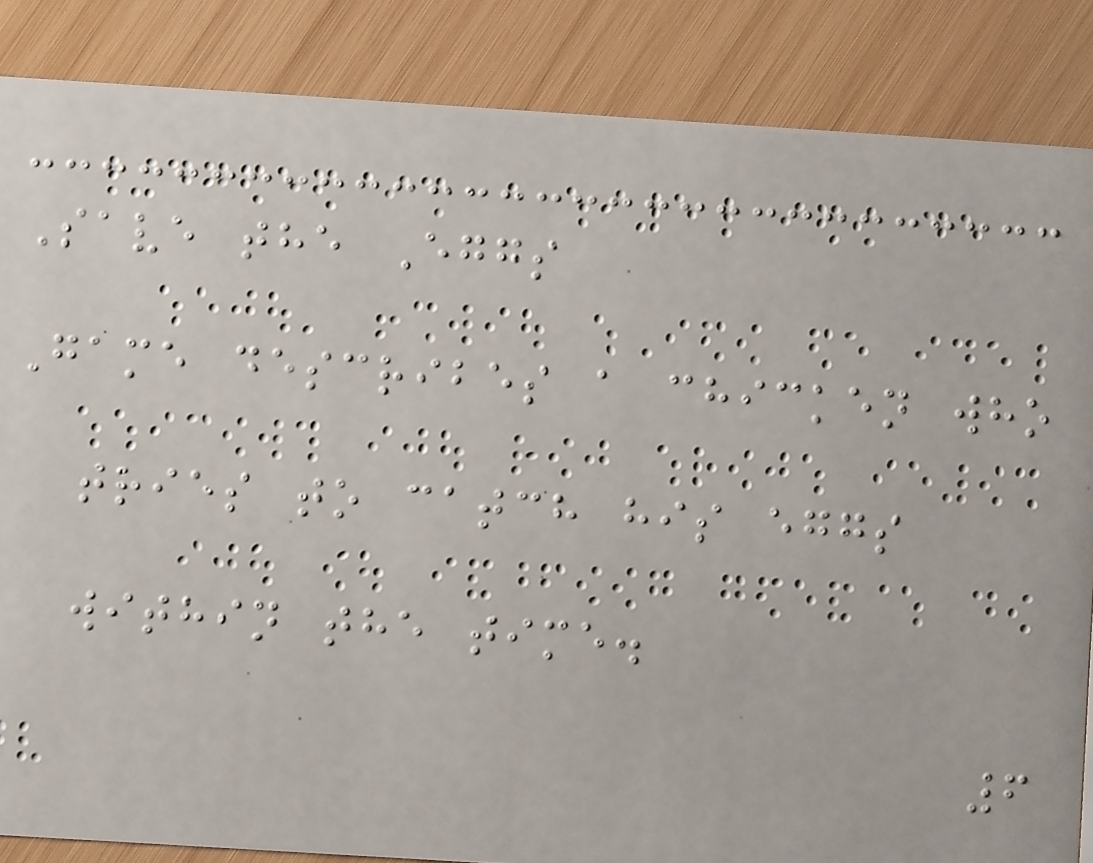Save the Eggs
Game describes a chicken who
tries to catch his eggs
within the time.
6
